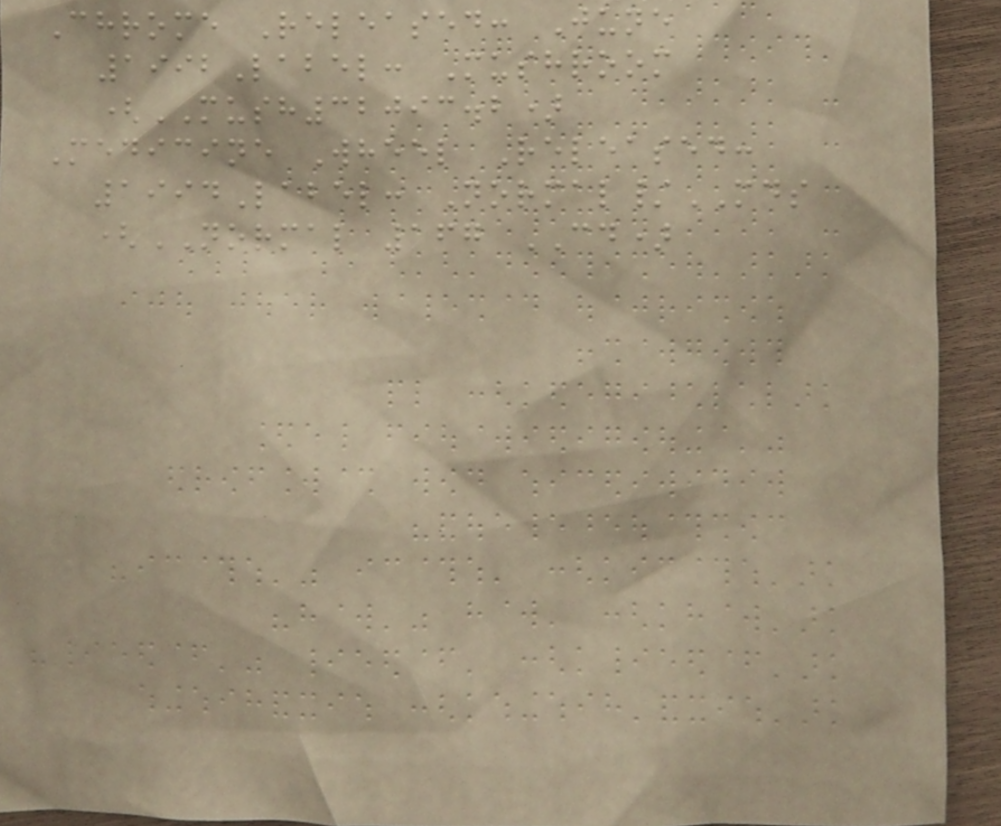Chrome Released: June
1992Label: Mushroom
(MUSH32093.2)
Medicine Wheel Released:
1994Label: Normal/MDS
(NORMAL 167 CD)
